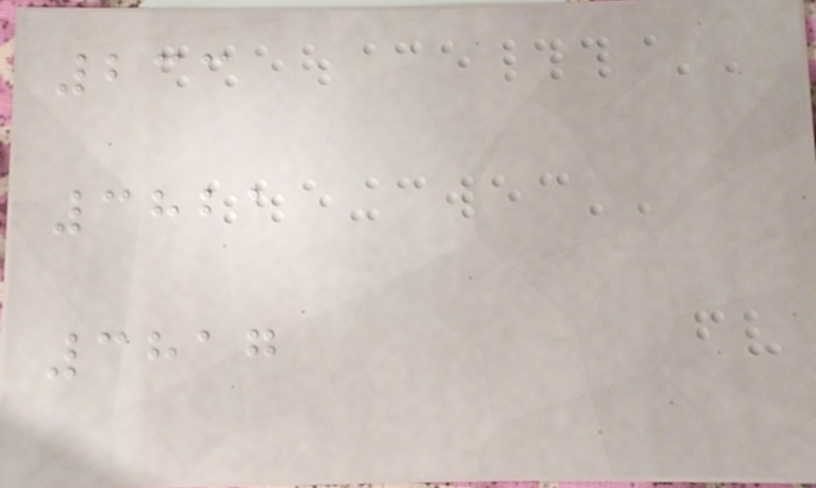233
3821
3817
